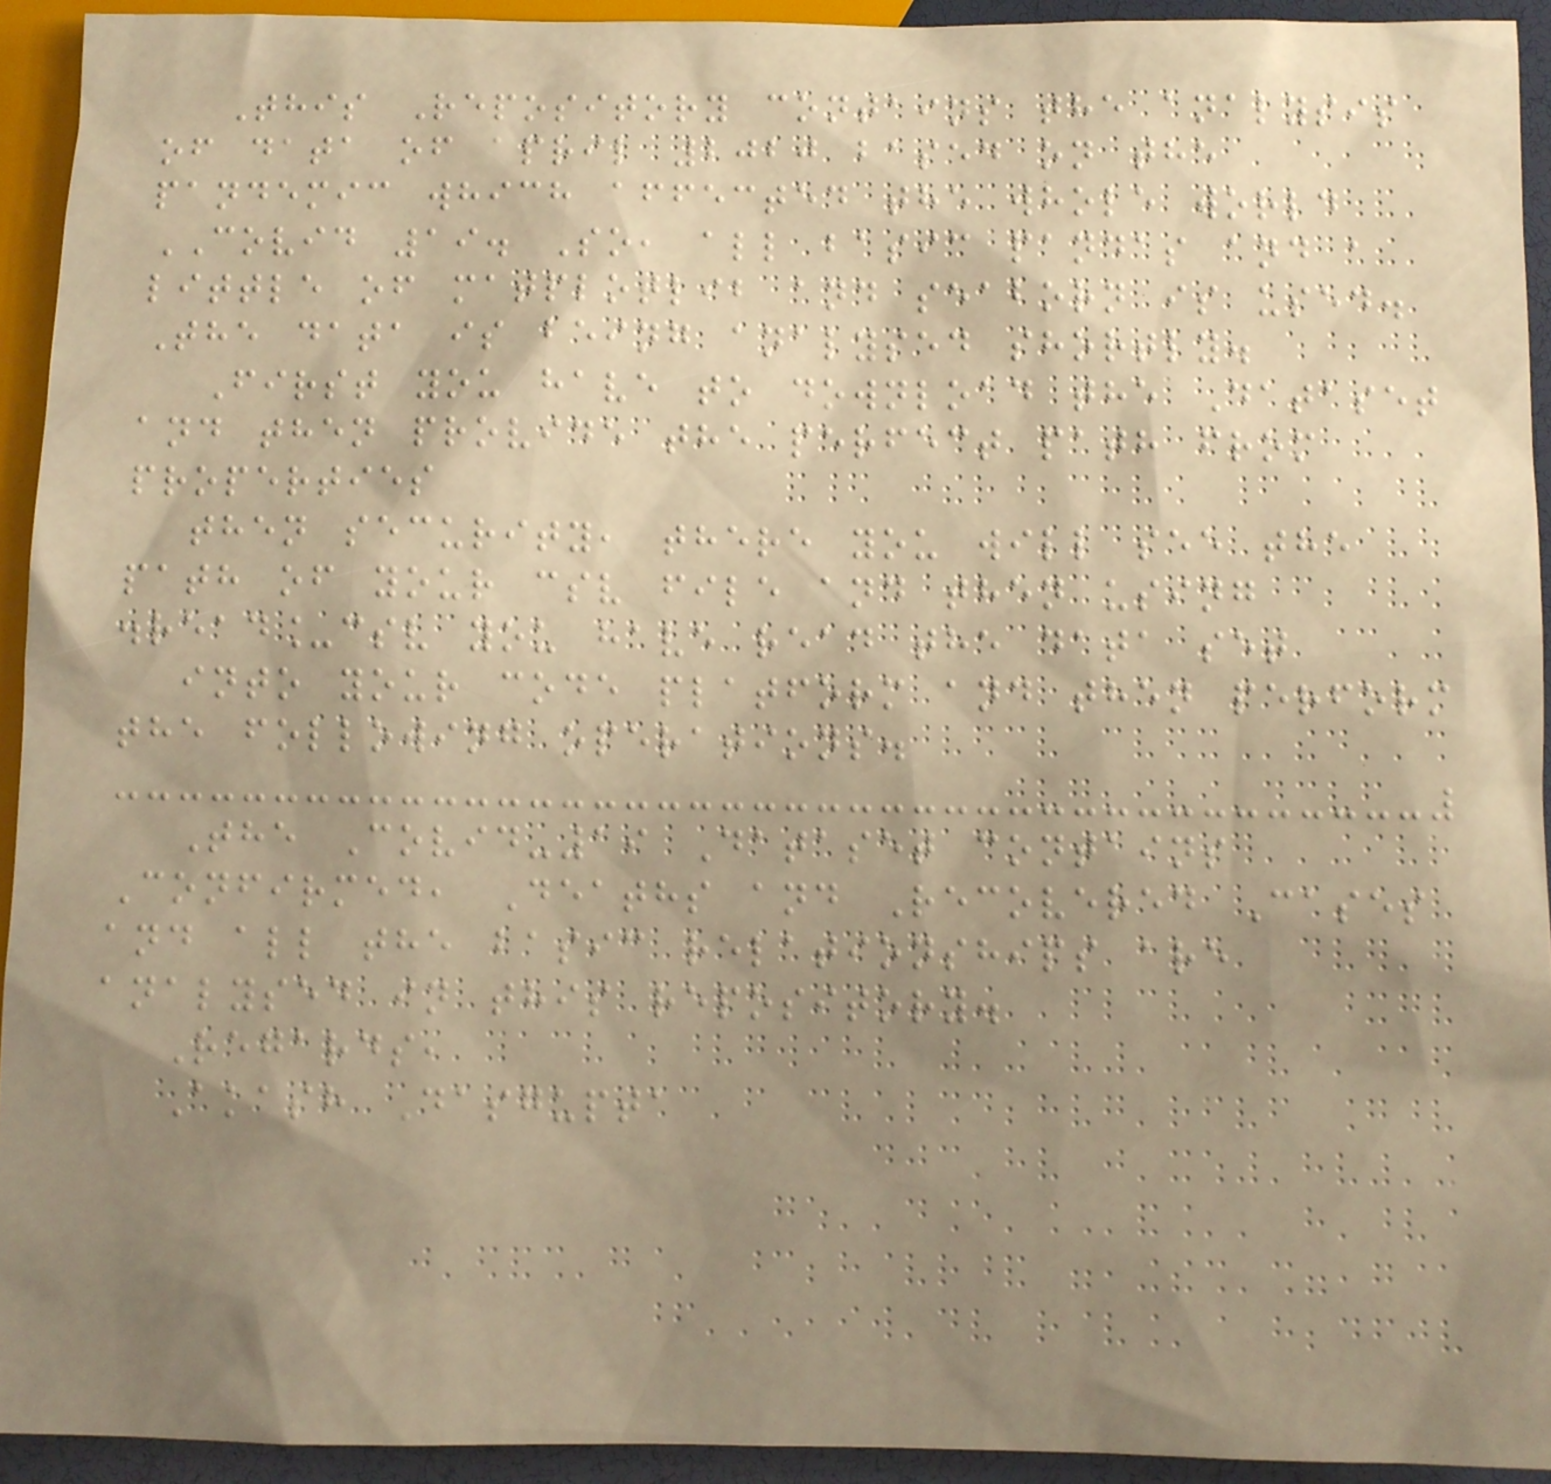This Repository contains the analysis
of data of april 2020 based on the
pandemic which affected the whole world
COVID 19. So, all basic pandas and a
little of matplotlib and seaborn is used.
The data is being analysed shortly.
First you have to download the Dataset
and then provide the perfect path from
properties
then security, there you will see the
path of your csv file and then using
.read_csv you have read the data set
into your code platform and then perform
the following operations.
The Covid-19 Dataset contains
Confirmed, Deaths and Recovered Cases
and all the basic relationships are
analysed in this repository.
Regards,
Akash Dasgupta
